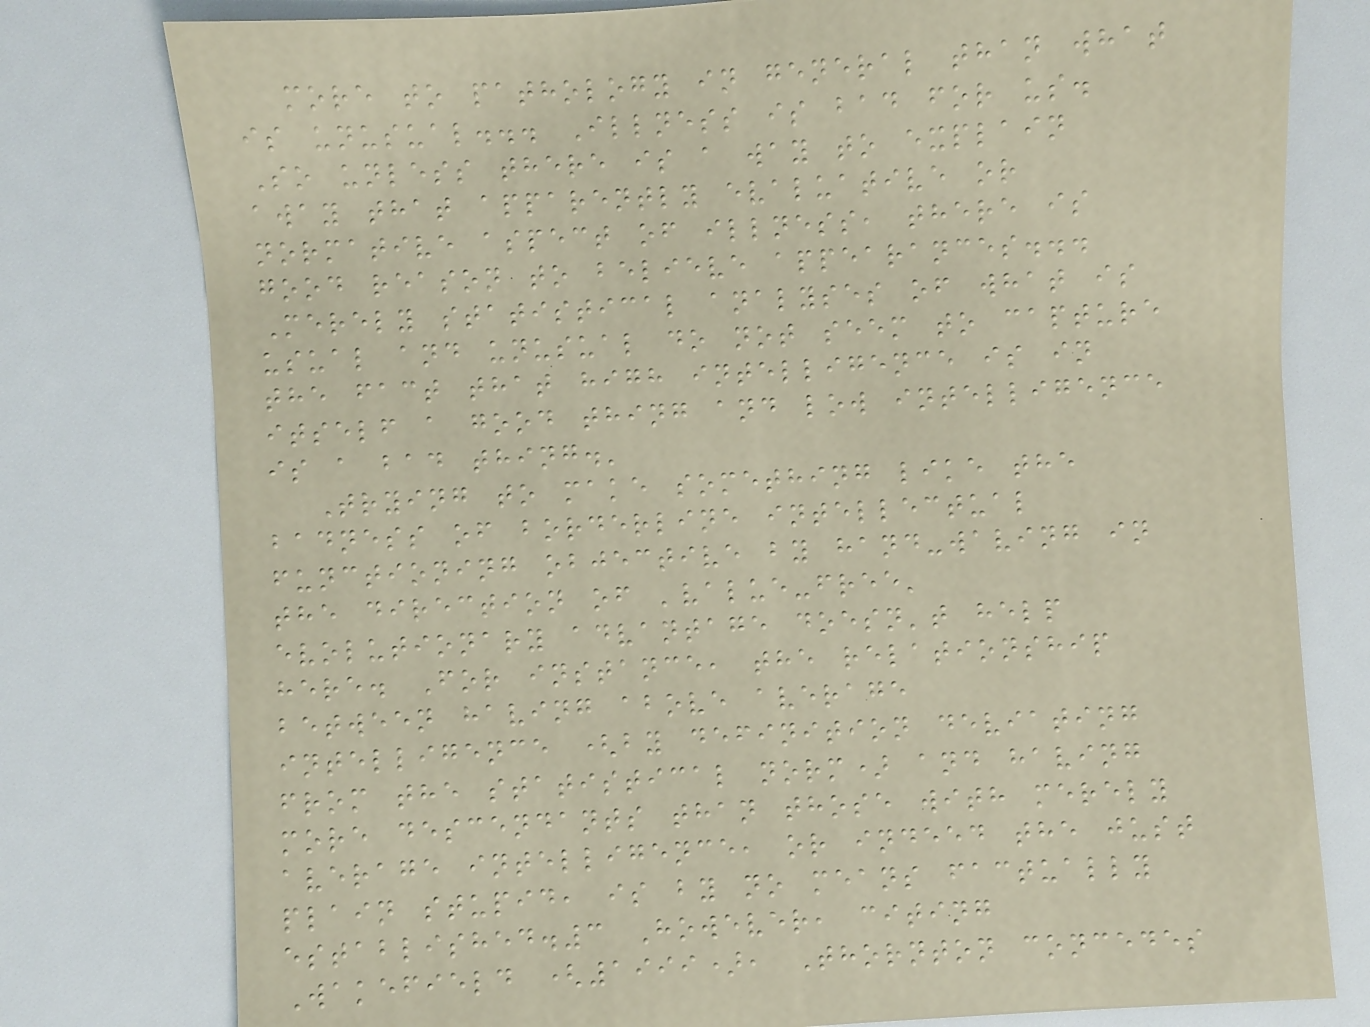more to pathology in general than what
is unusual... Illness is bad for us.
So unless there is a way to explain
away that apparently evaluative or
normative aspect of illness, there is
good reason to believe appearances...
Merely statistical analyses of what is
usual and unusual do not seem to capture
the fact that high intelligence is in
itself a good thing and low intelligence
is a bad thing.'
Trying to make something like the
badness of borderline intellectual
functioning objective by hand-waving in
the direction of 'value-free'
evolutionary advantage doesn't help
here. For instance, the relationship
between having above average
intelligence (by definition deviating
from the statistical norm) and having
more descendants than those with merely
average intelligence, or indeed the just
plain stupid, is by no means factually
established.3 However, citing
Wakefield (1999), Thornton concedes
